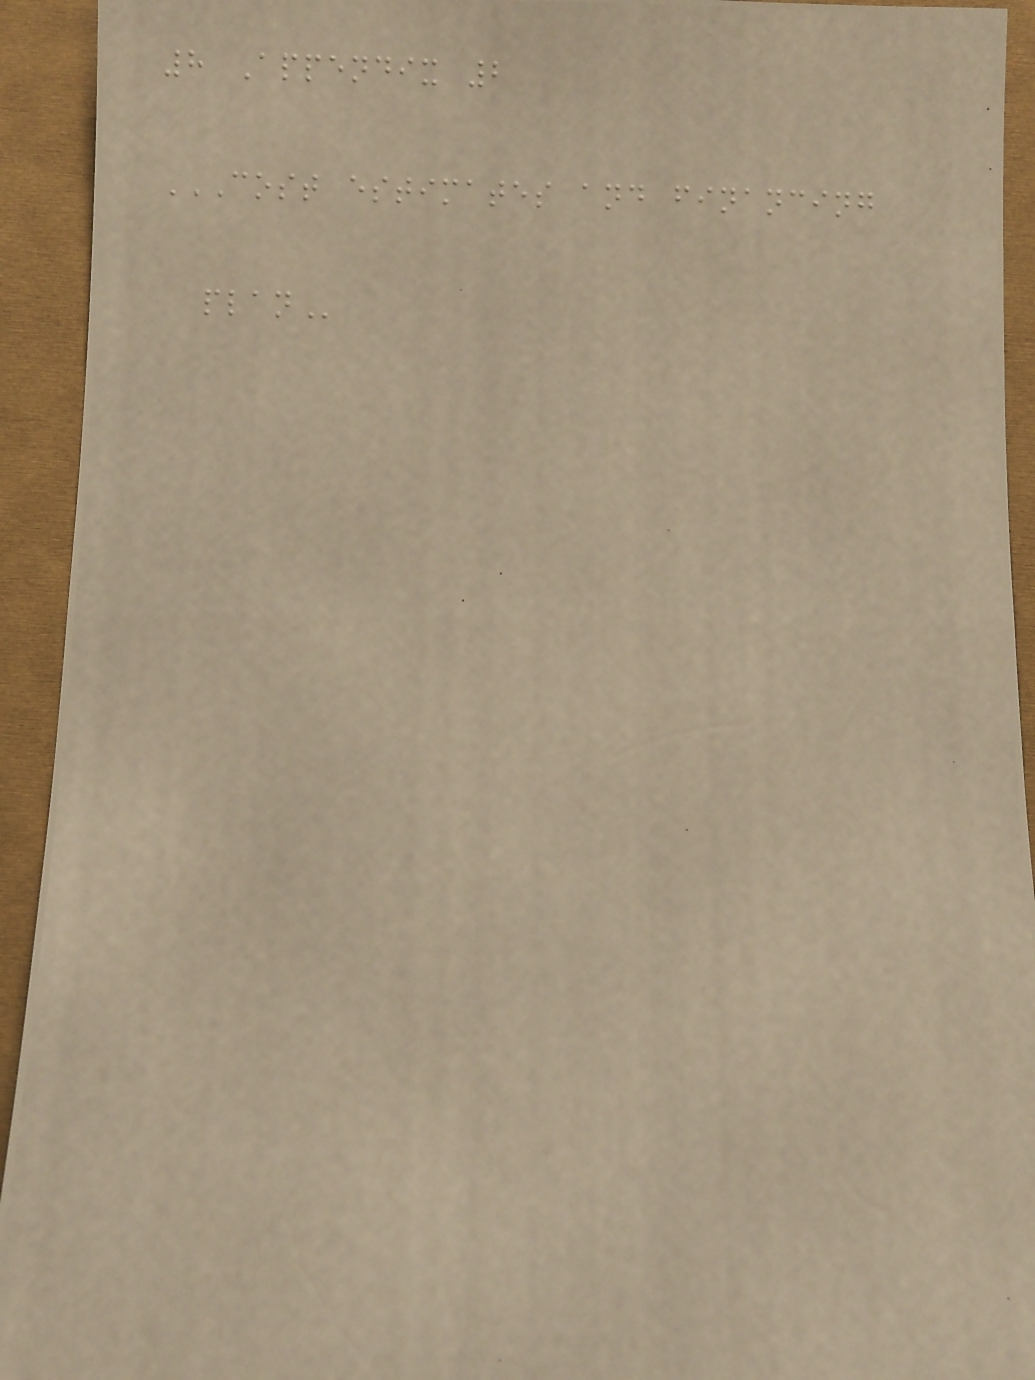8 Appendix 2
COST ESTIMATES AND FINANCING
PLAN
